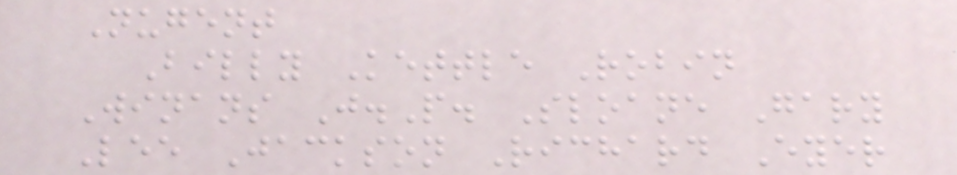Nugent
Billy Kettle Robin
Winans J.P. Sloane Gary
Lee Jackson Richard Eyer
